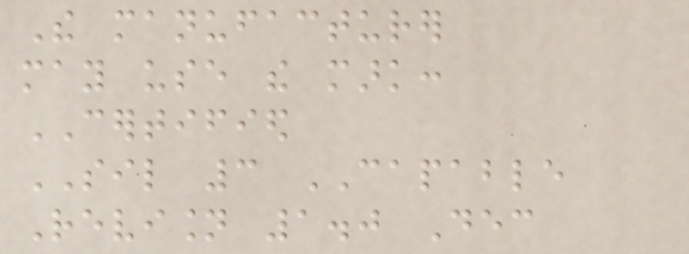The manufacturer
may use the mark:
CERTIFIED
SIL 3 CAPABLE
Revision 1.0 Dec
